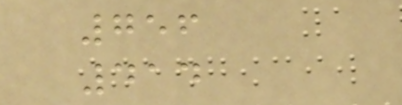756
414
